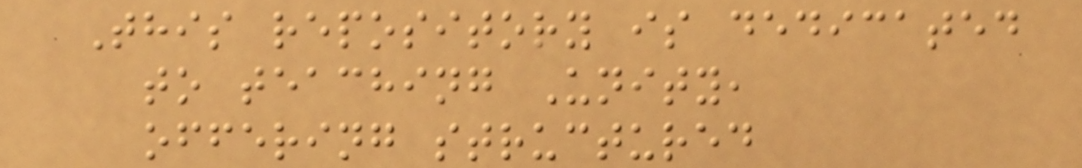This repository is dedicated
to teaching Unity,
offering structured
